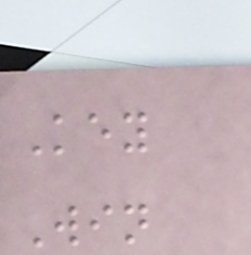Key
Win
